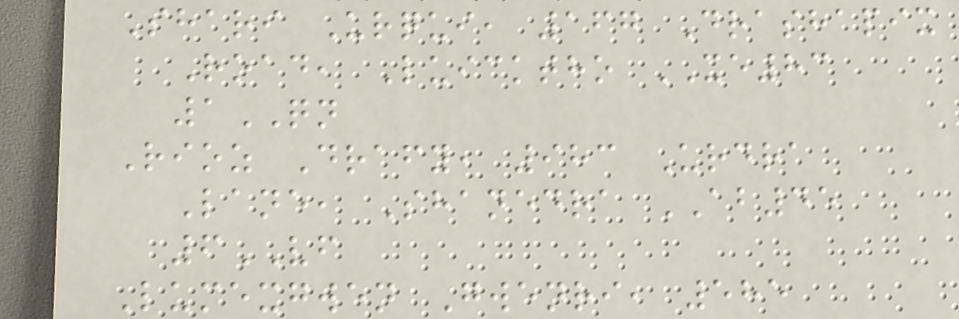Shari Urqui, 167 Drashapix
Road, Luicktho XE83
1QN
Rioz Drafy, 983 Urdra
Lane, Shanedra AB45
6VF
Lumexgwen Gwenri, 585
